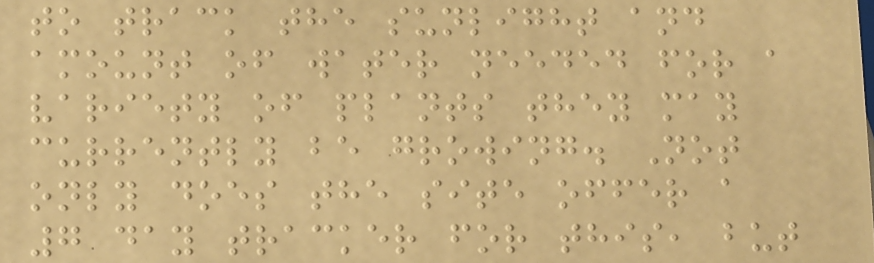to track the sunlight and
amount of water needed for a
variety of plants they may
currently be growing. Not
only does the site offer a
7 day tracker for this, but
